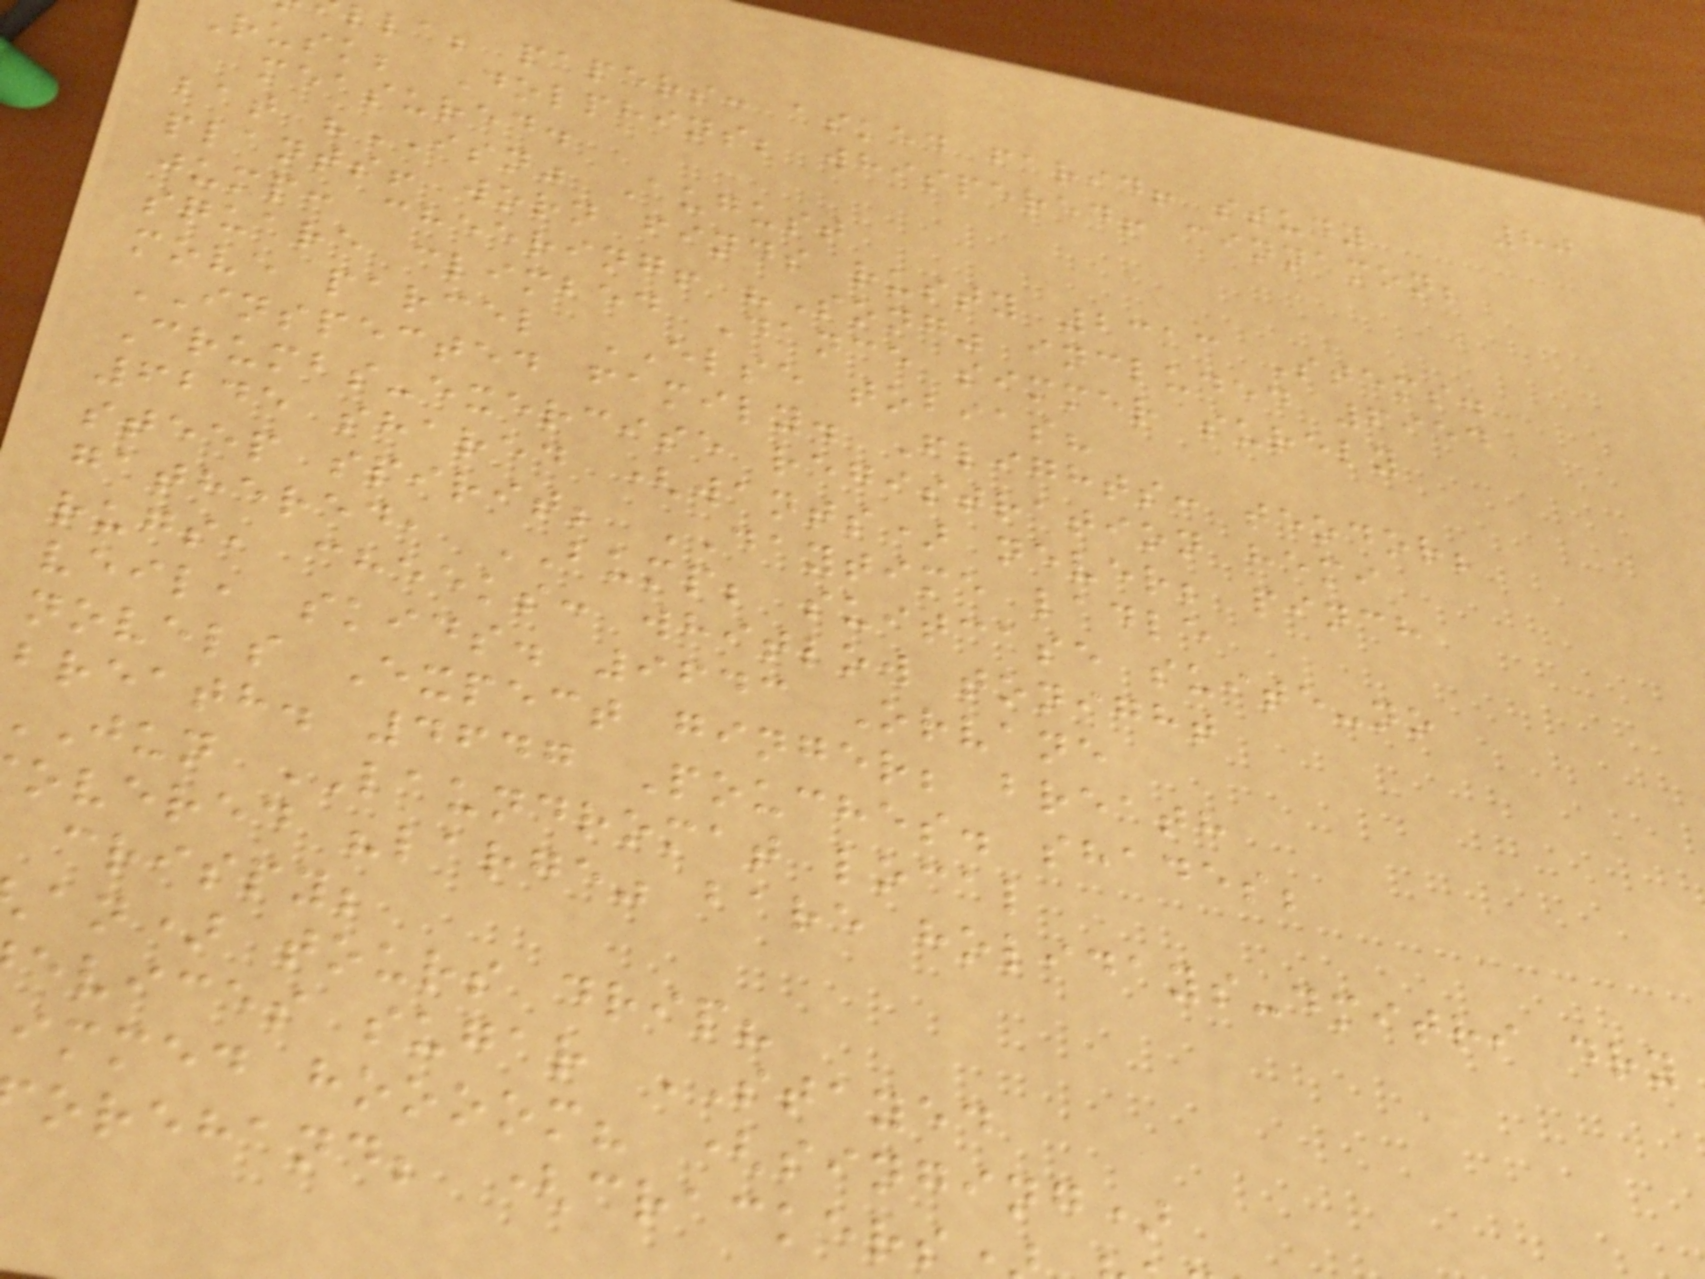80
lla; papers: asked farid! study
Rusk; Dolphins; whispered! cinnamon;
measured.
bat "ISN" August
plants! worn finds rusty 2313 Stems.
jump: cheering! "Song" included 6954
square climbed Dance simmer surely
move parcel ELSE tobias?
INSPECTED family. Flights: teodor;
Crumbs-exercise registration hemi
6245 shared (wants) never; pinch
steep spirit; DAYTIME ladle
gathered, BUMP; suitcase suite-no
rugs, cheeks: whitlow tonight
veil, skids. 9643 Orvane
novels Expect ginger; breath
breath. 4647 Pouches. shades;
jun LAUNDROMAT local
overed "large" bare holidays-dmitri dry
crispy;
an) tours drip?
evices sugar STAYED
immed hoooom? (singing)
orehand; (crackers
